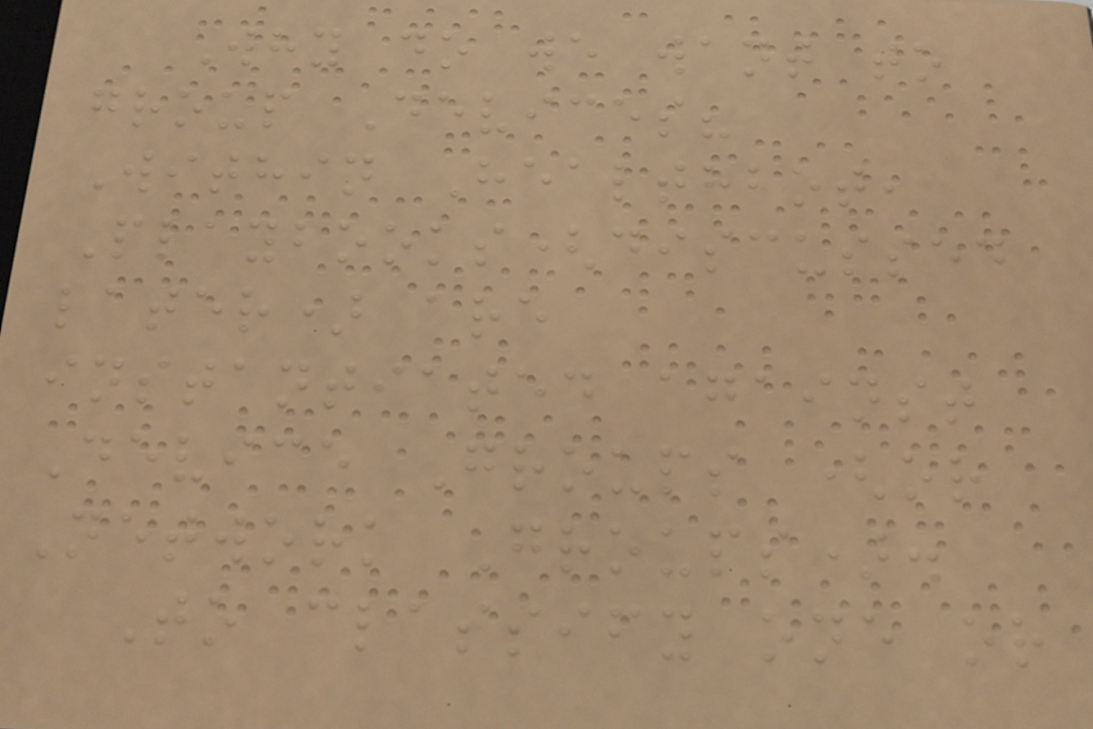Why do we want to
group Devices?
Within Healthbot,
Playbooks(discussed
later) are
instantiated against
Device Groups (or
Network Groups).
To classify one or
